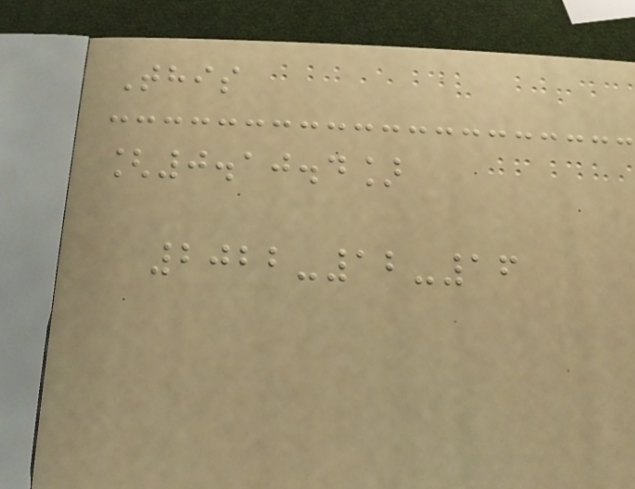This
[0.10.4]
2022-12-16
